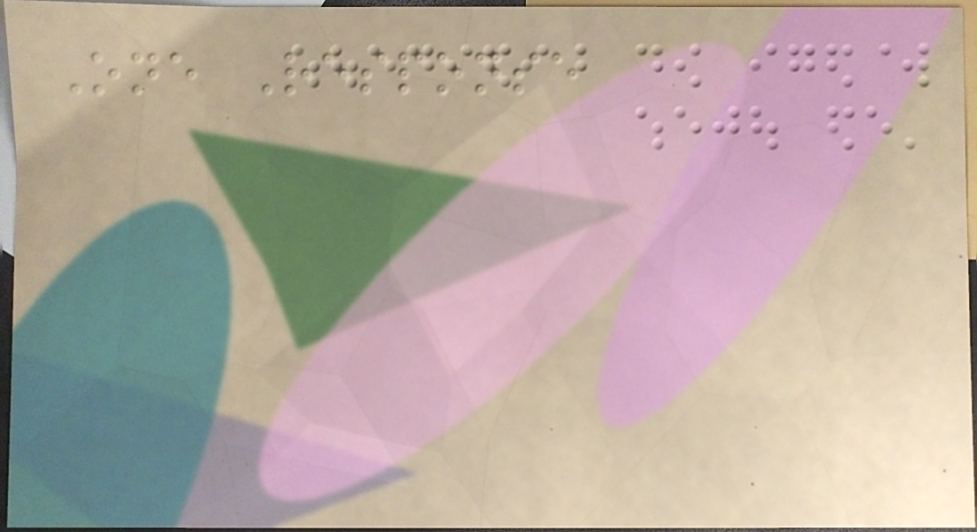One Response
